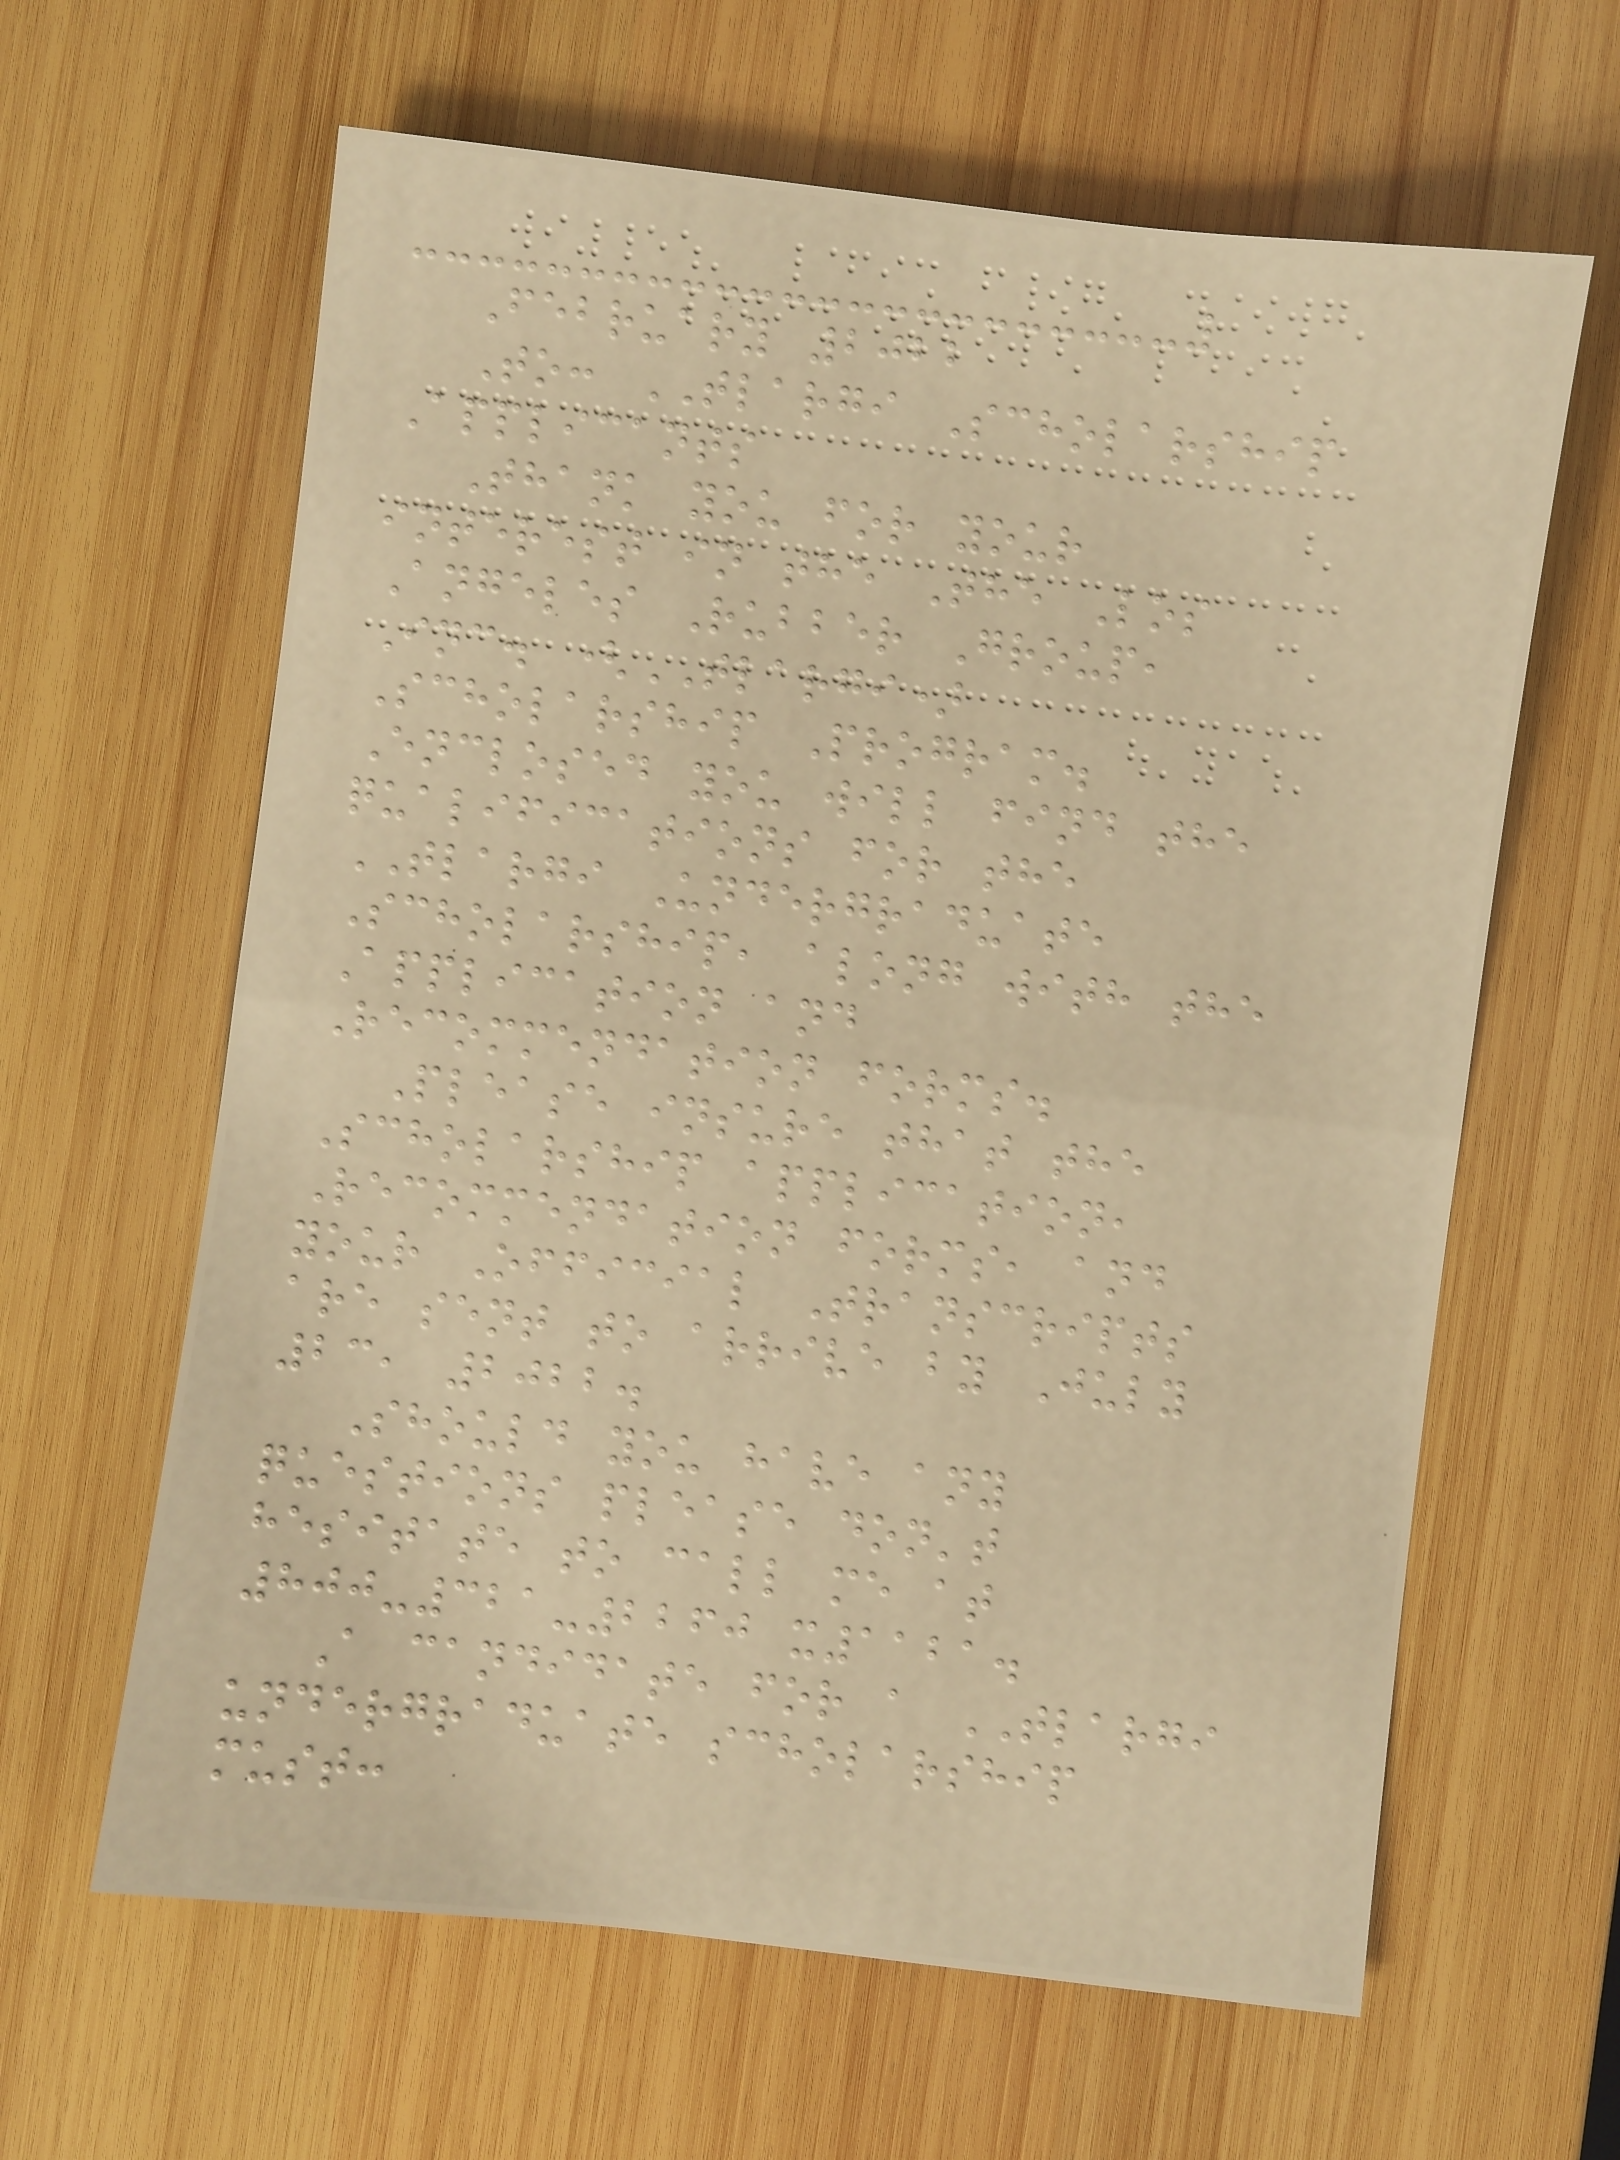February 2022
To: TLARGI Scholarship
Applicants
Thank you for your
interest in the The Los
Angeles Rubber Group,
Inc. (TLARGI)
Scholarship Program.
Enclosed you will find the
qualifications for the
TLARGI Undergraduate
Scholarship, along with the
Application and
Recommendation forms.
Please insure that the
Scholarship application,
Recommendation forms, and
your Official Transcripts
are sent to arrive by July
23, 2022.
Should you have any
questions please don't
hesitate to call me at
800-321-2260 x1121.
A candidate for a TLARGI
undergraduate scholarship
must:
